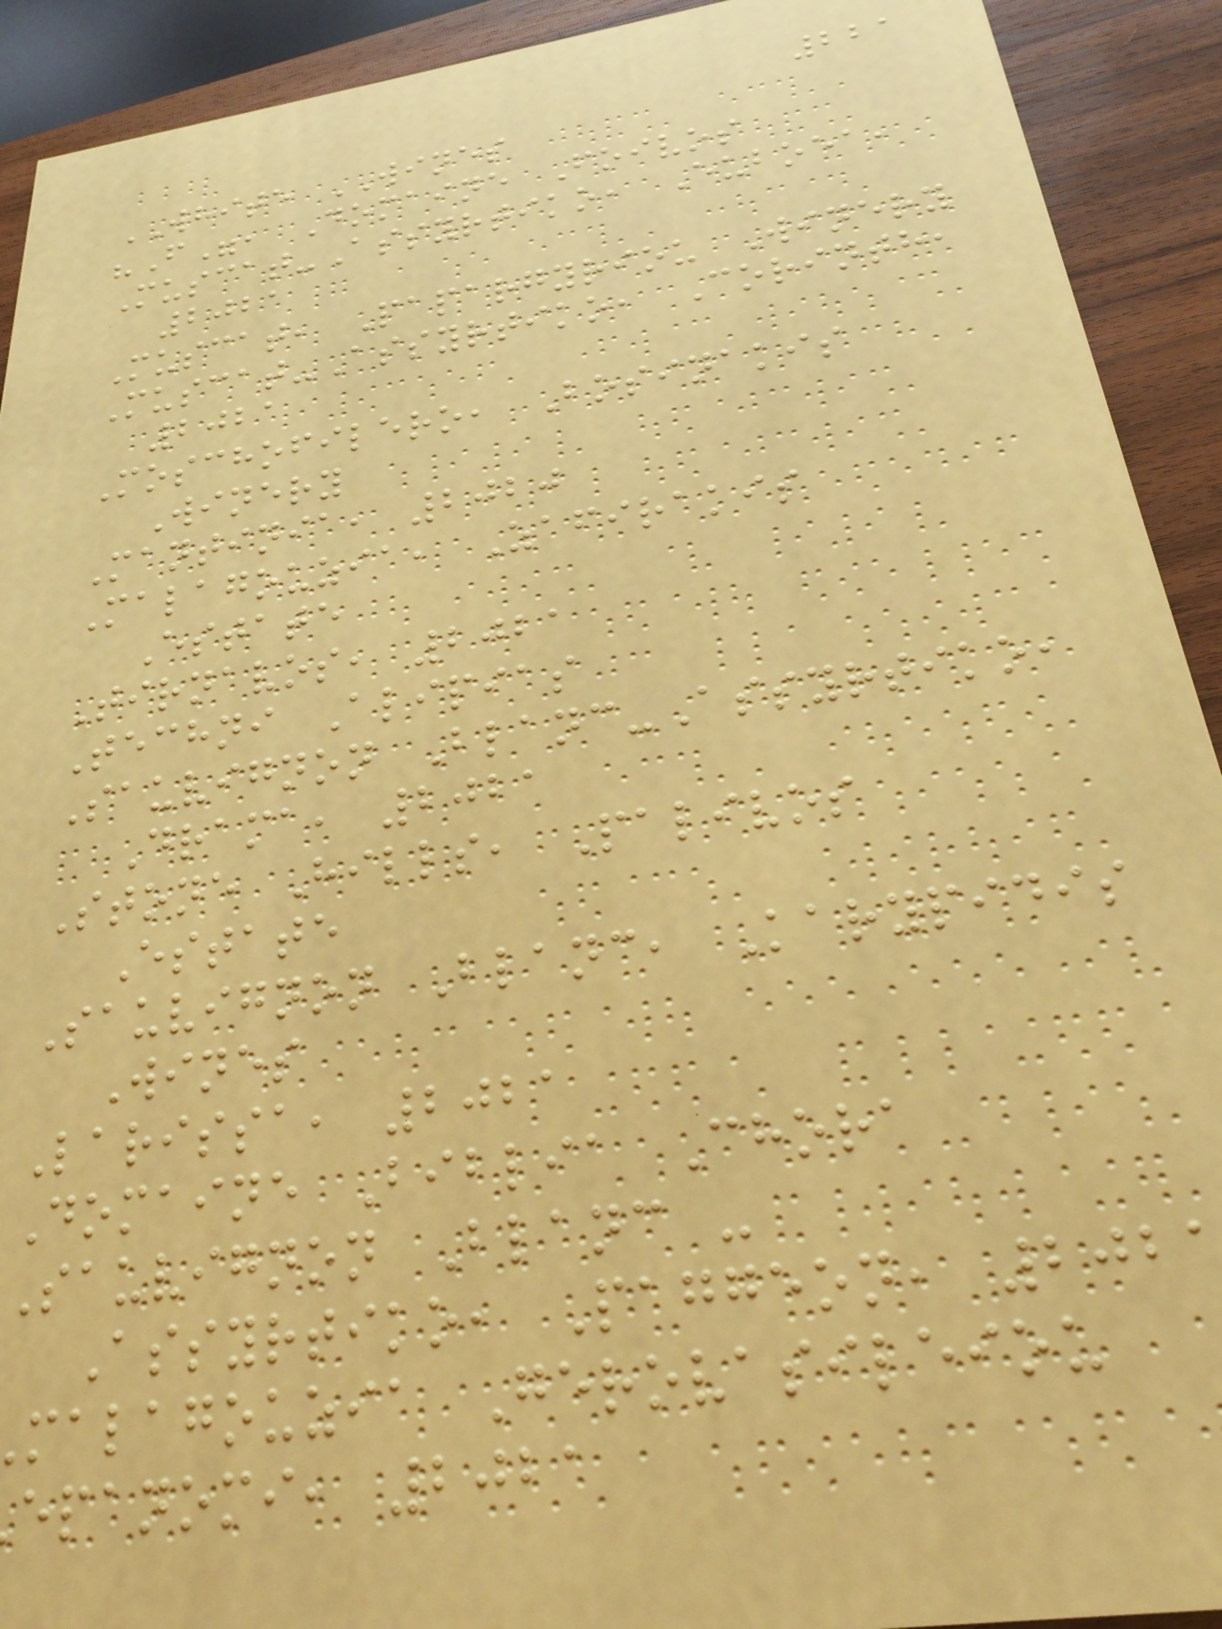221
WHITE WINES
"F", Domaine Foivos
Muscat-Assyrtiko, Euboea,
2021
Muscat, Papargyriou Winery
Muscat-Assyrtiko, Corinth,
2021
Moschofilero, Bosinakis
Winery
Mantinia, 2020
Malagouzia, Zafirakis
Estate
Tirnavos, 2021
Techni Alipias
Sauvignon Blanc-Assyrtiko,
Drama, 2021
Stone Hills, Palivos
Estate
Sauvignon Blanc, Karypidis
Wines
Larissa, 2021
Domaine Biblia Chora
Sauvignon Blanc -
Assyrtiko, Paggeon, 202
malagouzia Gerovasileiou
epanomi, 2021
